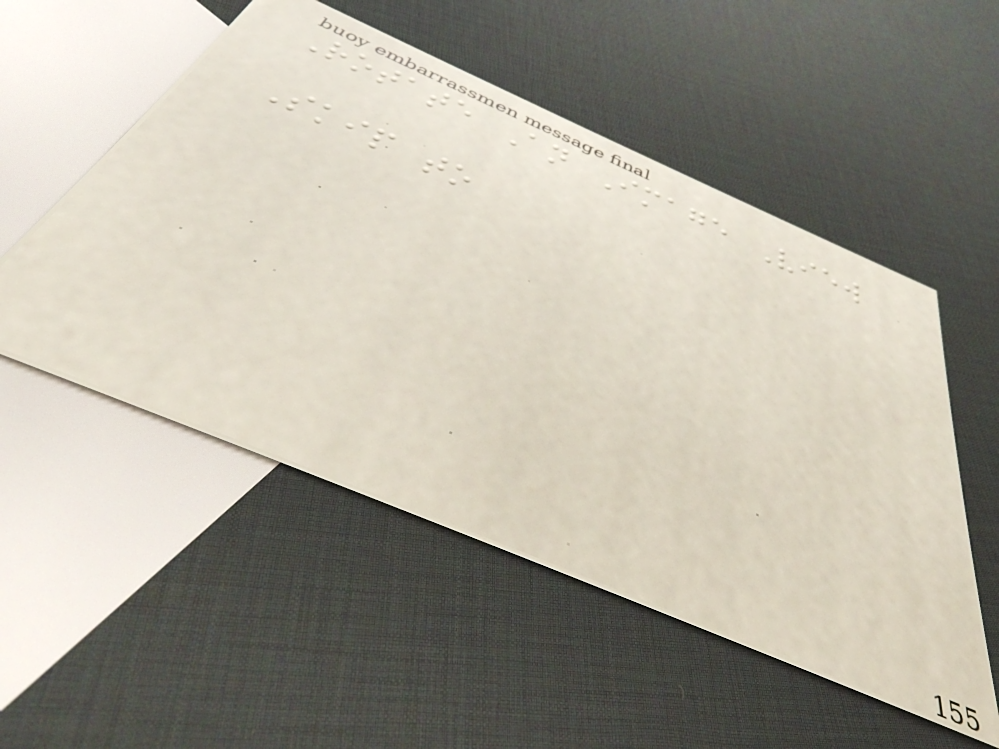Rotate An Image View
Skip to
